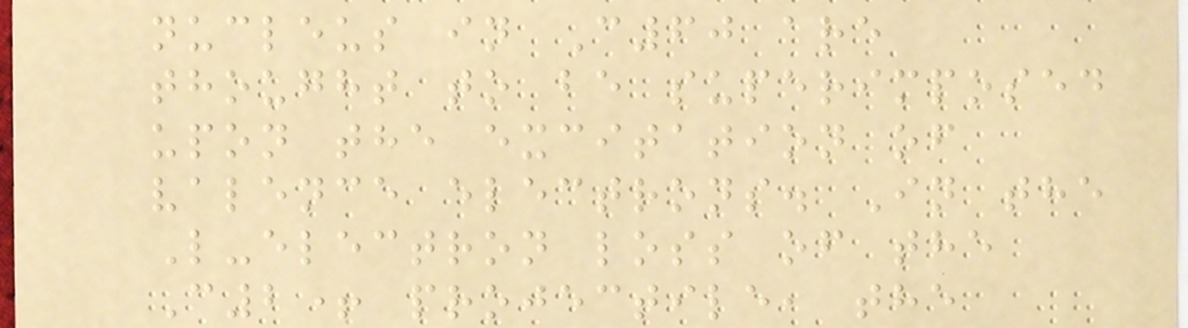nucleus in C60 are
thought to be superimposed
upon the excitation of
valence electrons. In the
L-electron loss of the
C2+ projectile, the
